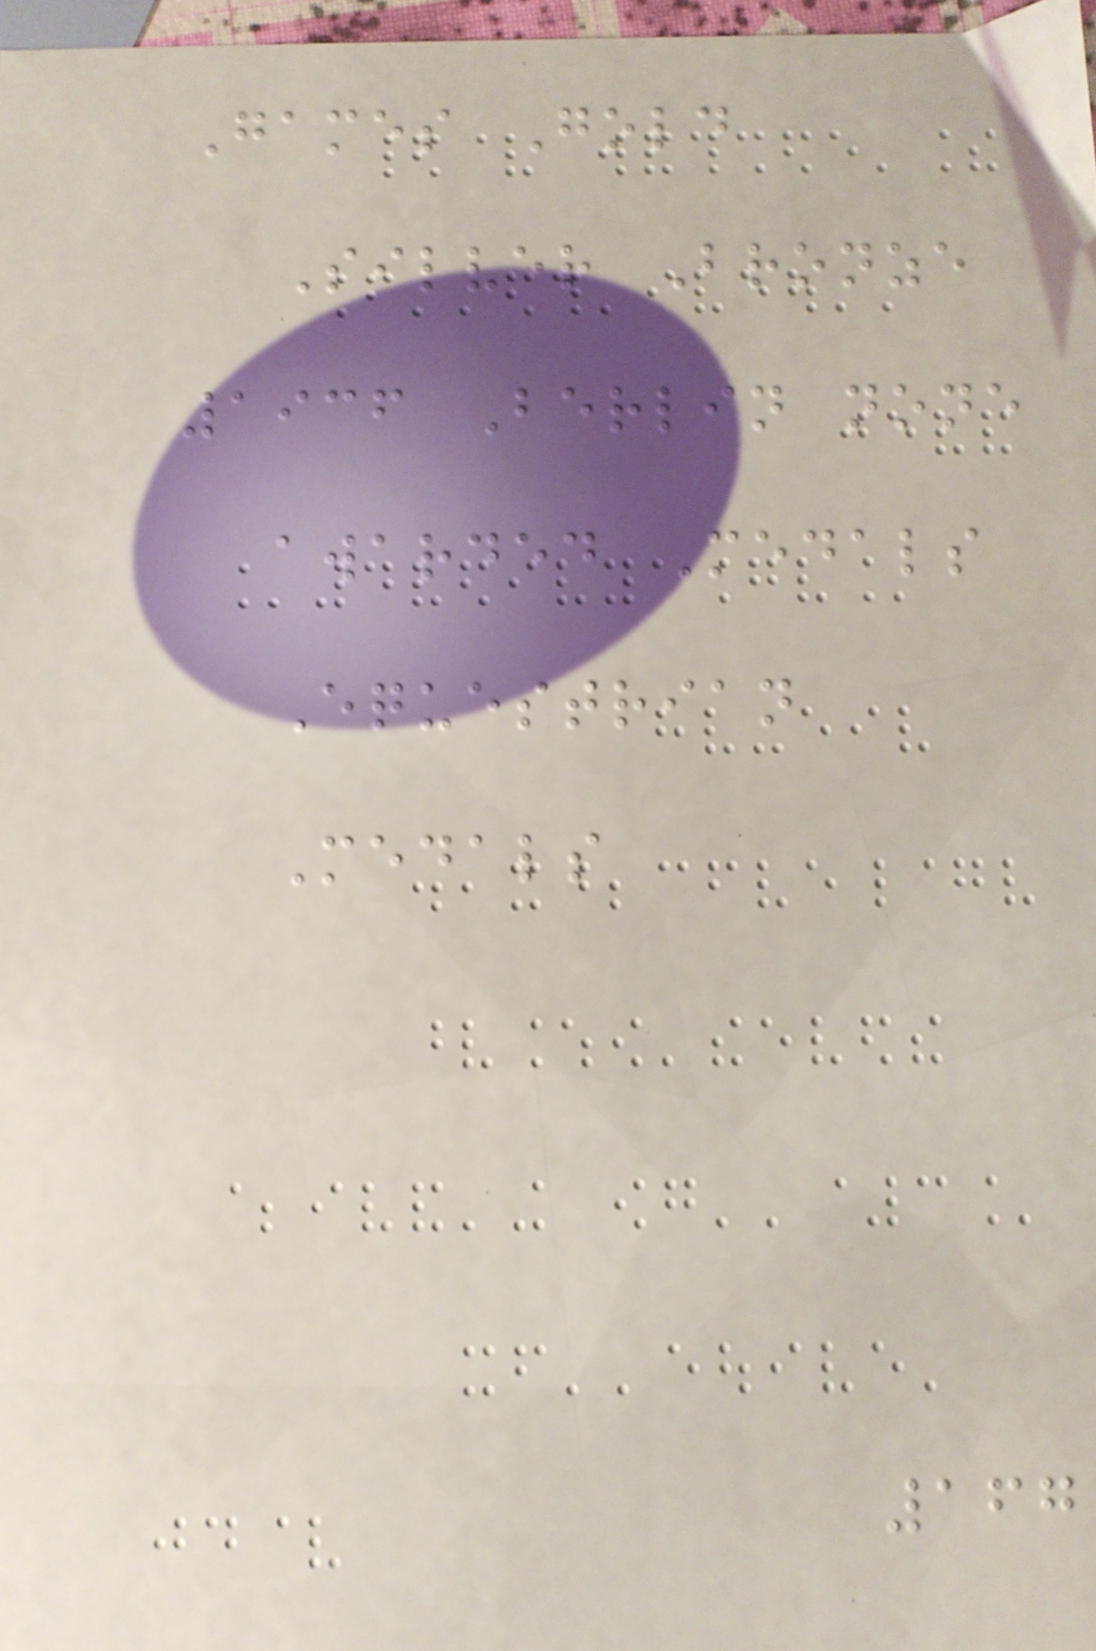Games Gold
Silver Bronze
1936 Berlin none
awarded Medals
Equestrian
Medals
167
